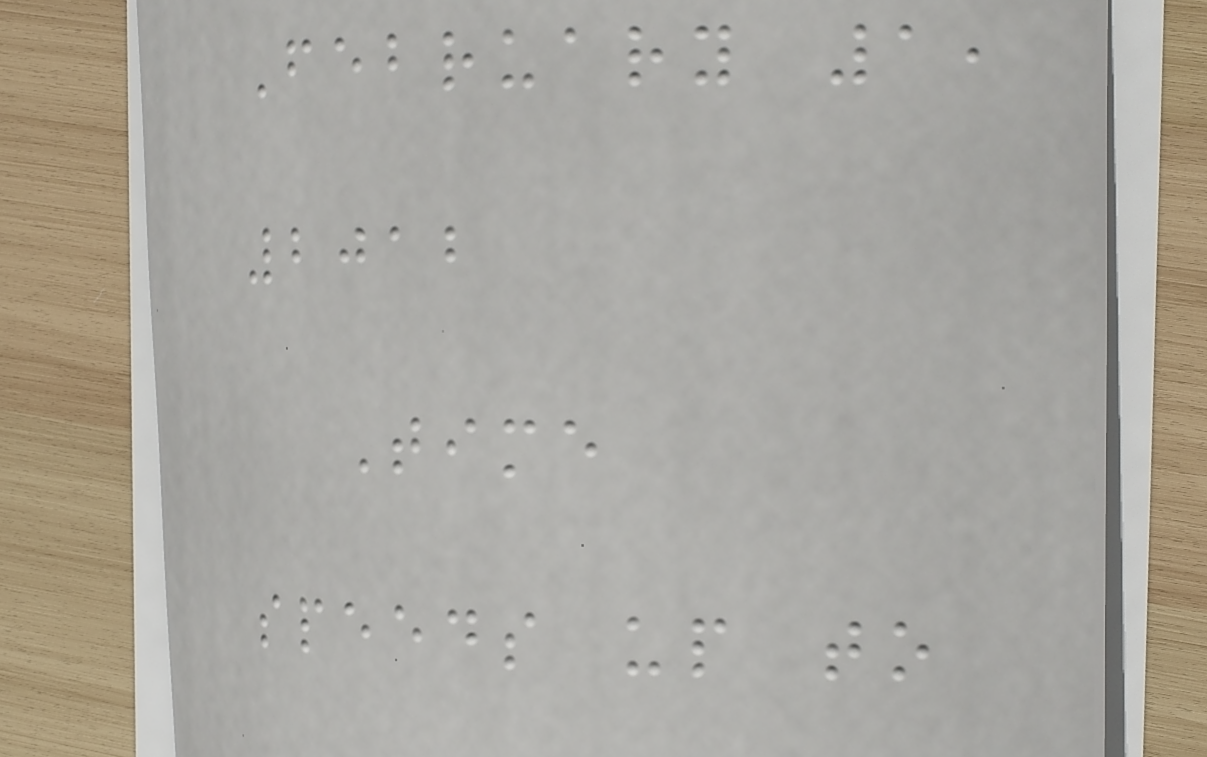February 1,
2012
Time
speeds up to
